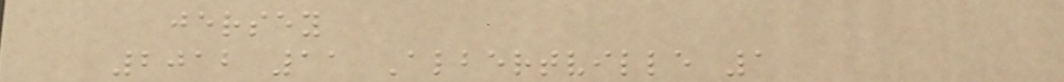jersey
2012 11 Albertville 1
